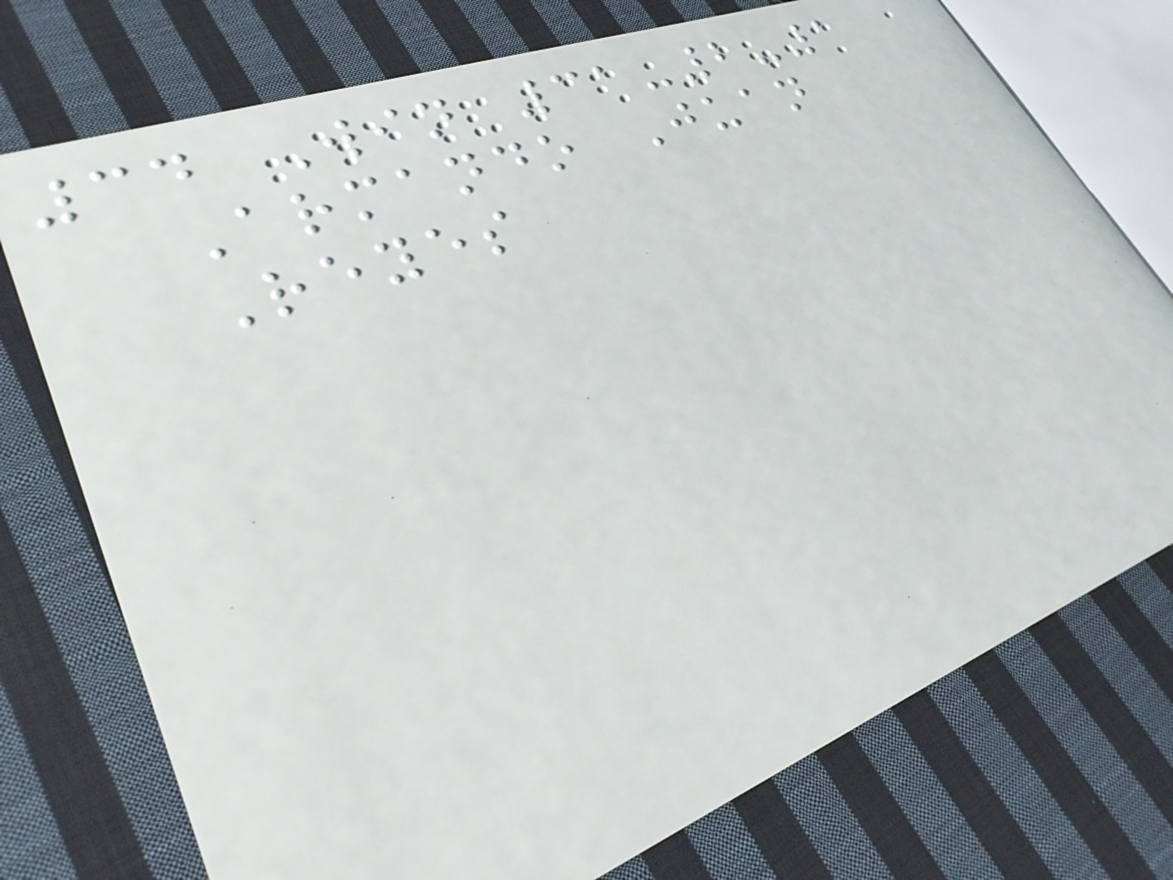34 Win 31-2-1
Armando Juan
Reyes
